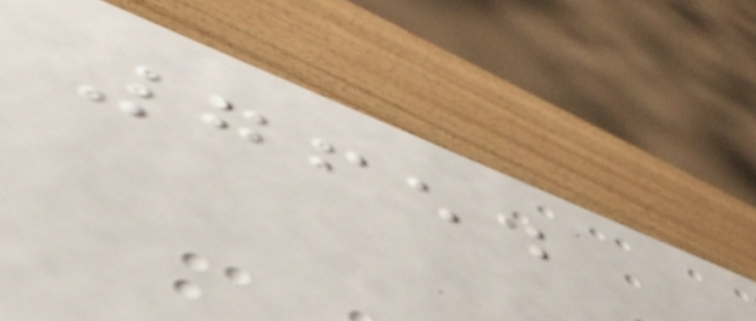7654
